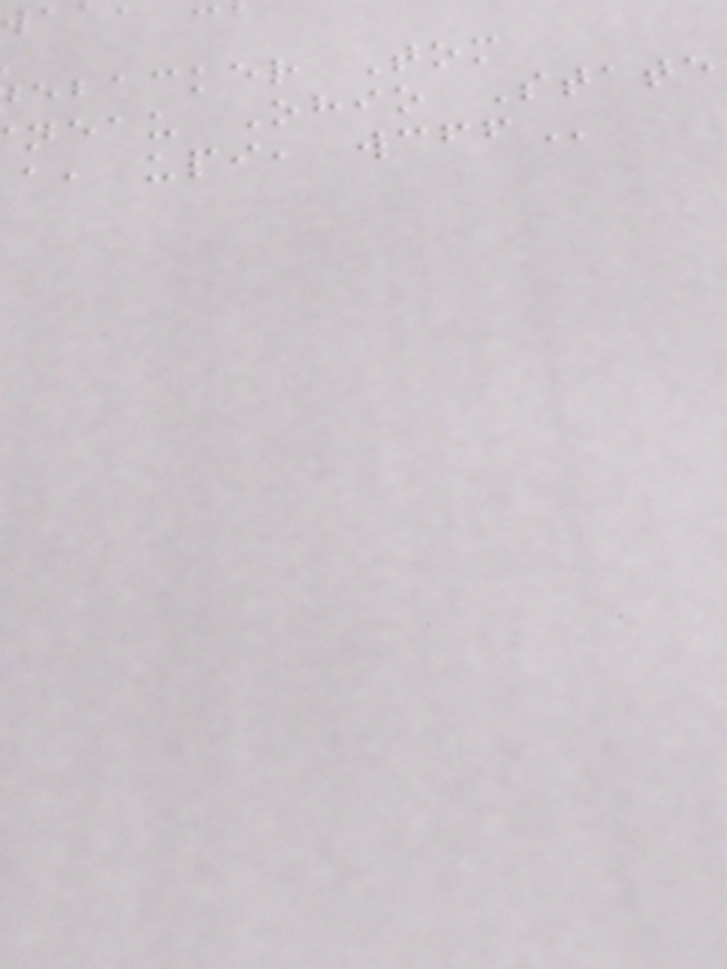ebacker Tom
neau Ohio State
a, upi,
